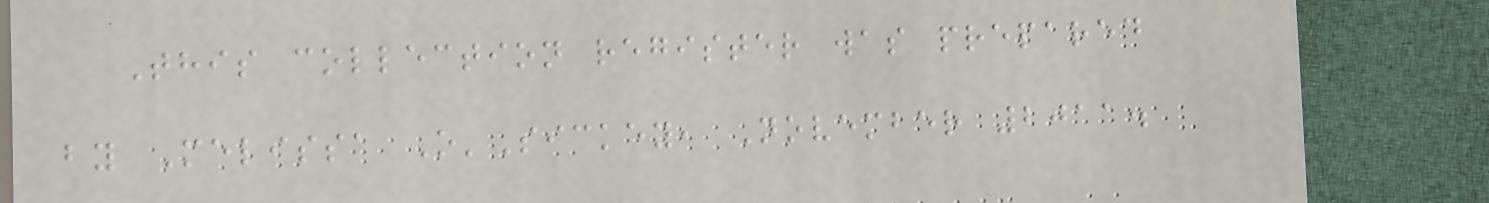This collection register was prepared
by Melissa O'Sickey, November 2011.
